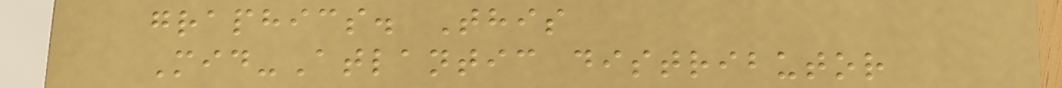graphics. This
Mid-Atlantic distributor
